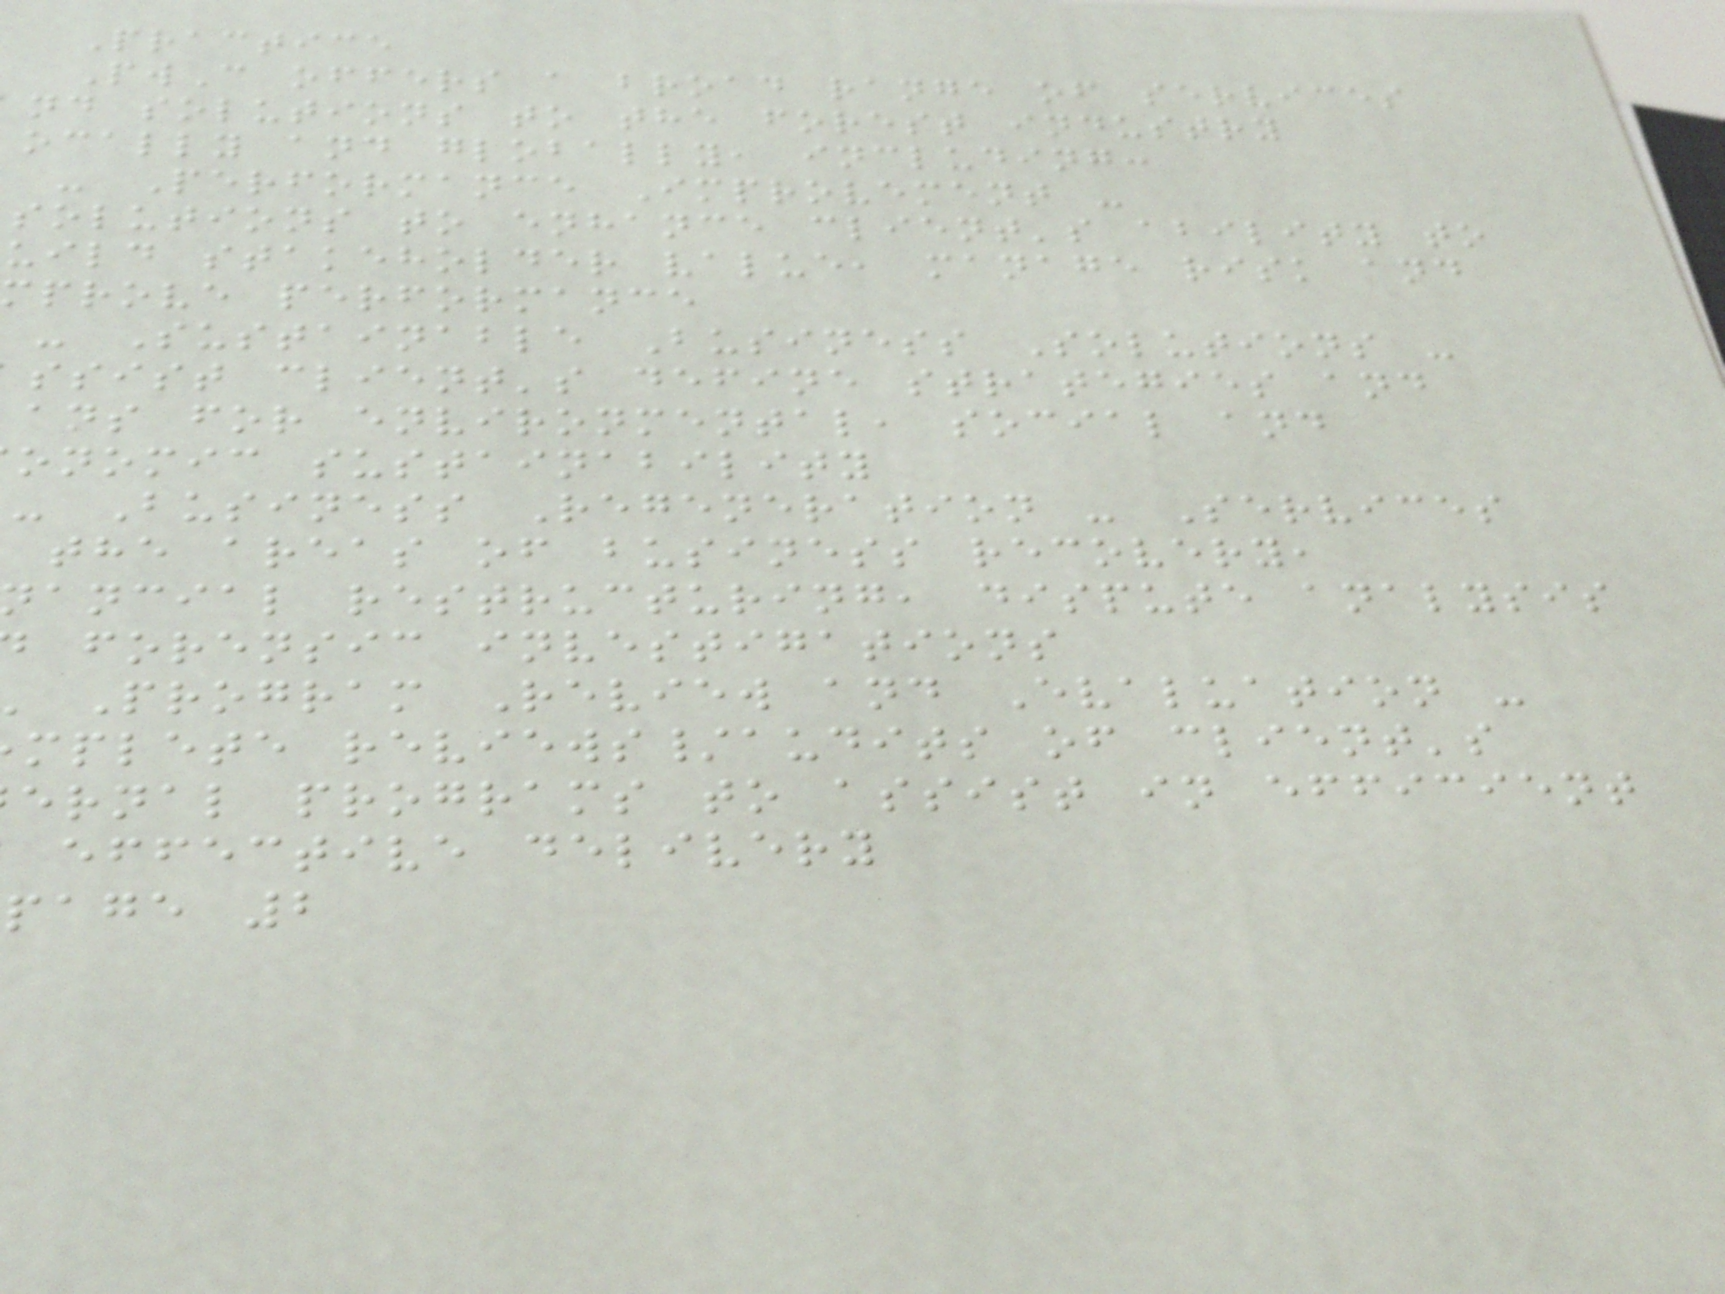Practice
PwC offers a broad range of services
nd solutions to the forest industry
ocally and globally, including:
- Performance Improvement -
solutions to enhance client's ability to
uild stakeholder value, manage risk and
mprove performance
- Sustainable Business Solutions -
ssist client's define strategies and
ans for environmental, social and
onomic sustainability
- Business Regeneration - Services
the areas of business recovery,
ancial restructuring, dispute analysis
forensic investigations
Program Review and Evaluation -
mplete reviews/audits of client's
ernal programs to assist in efficient
effective delivery
page 2
